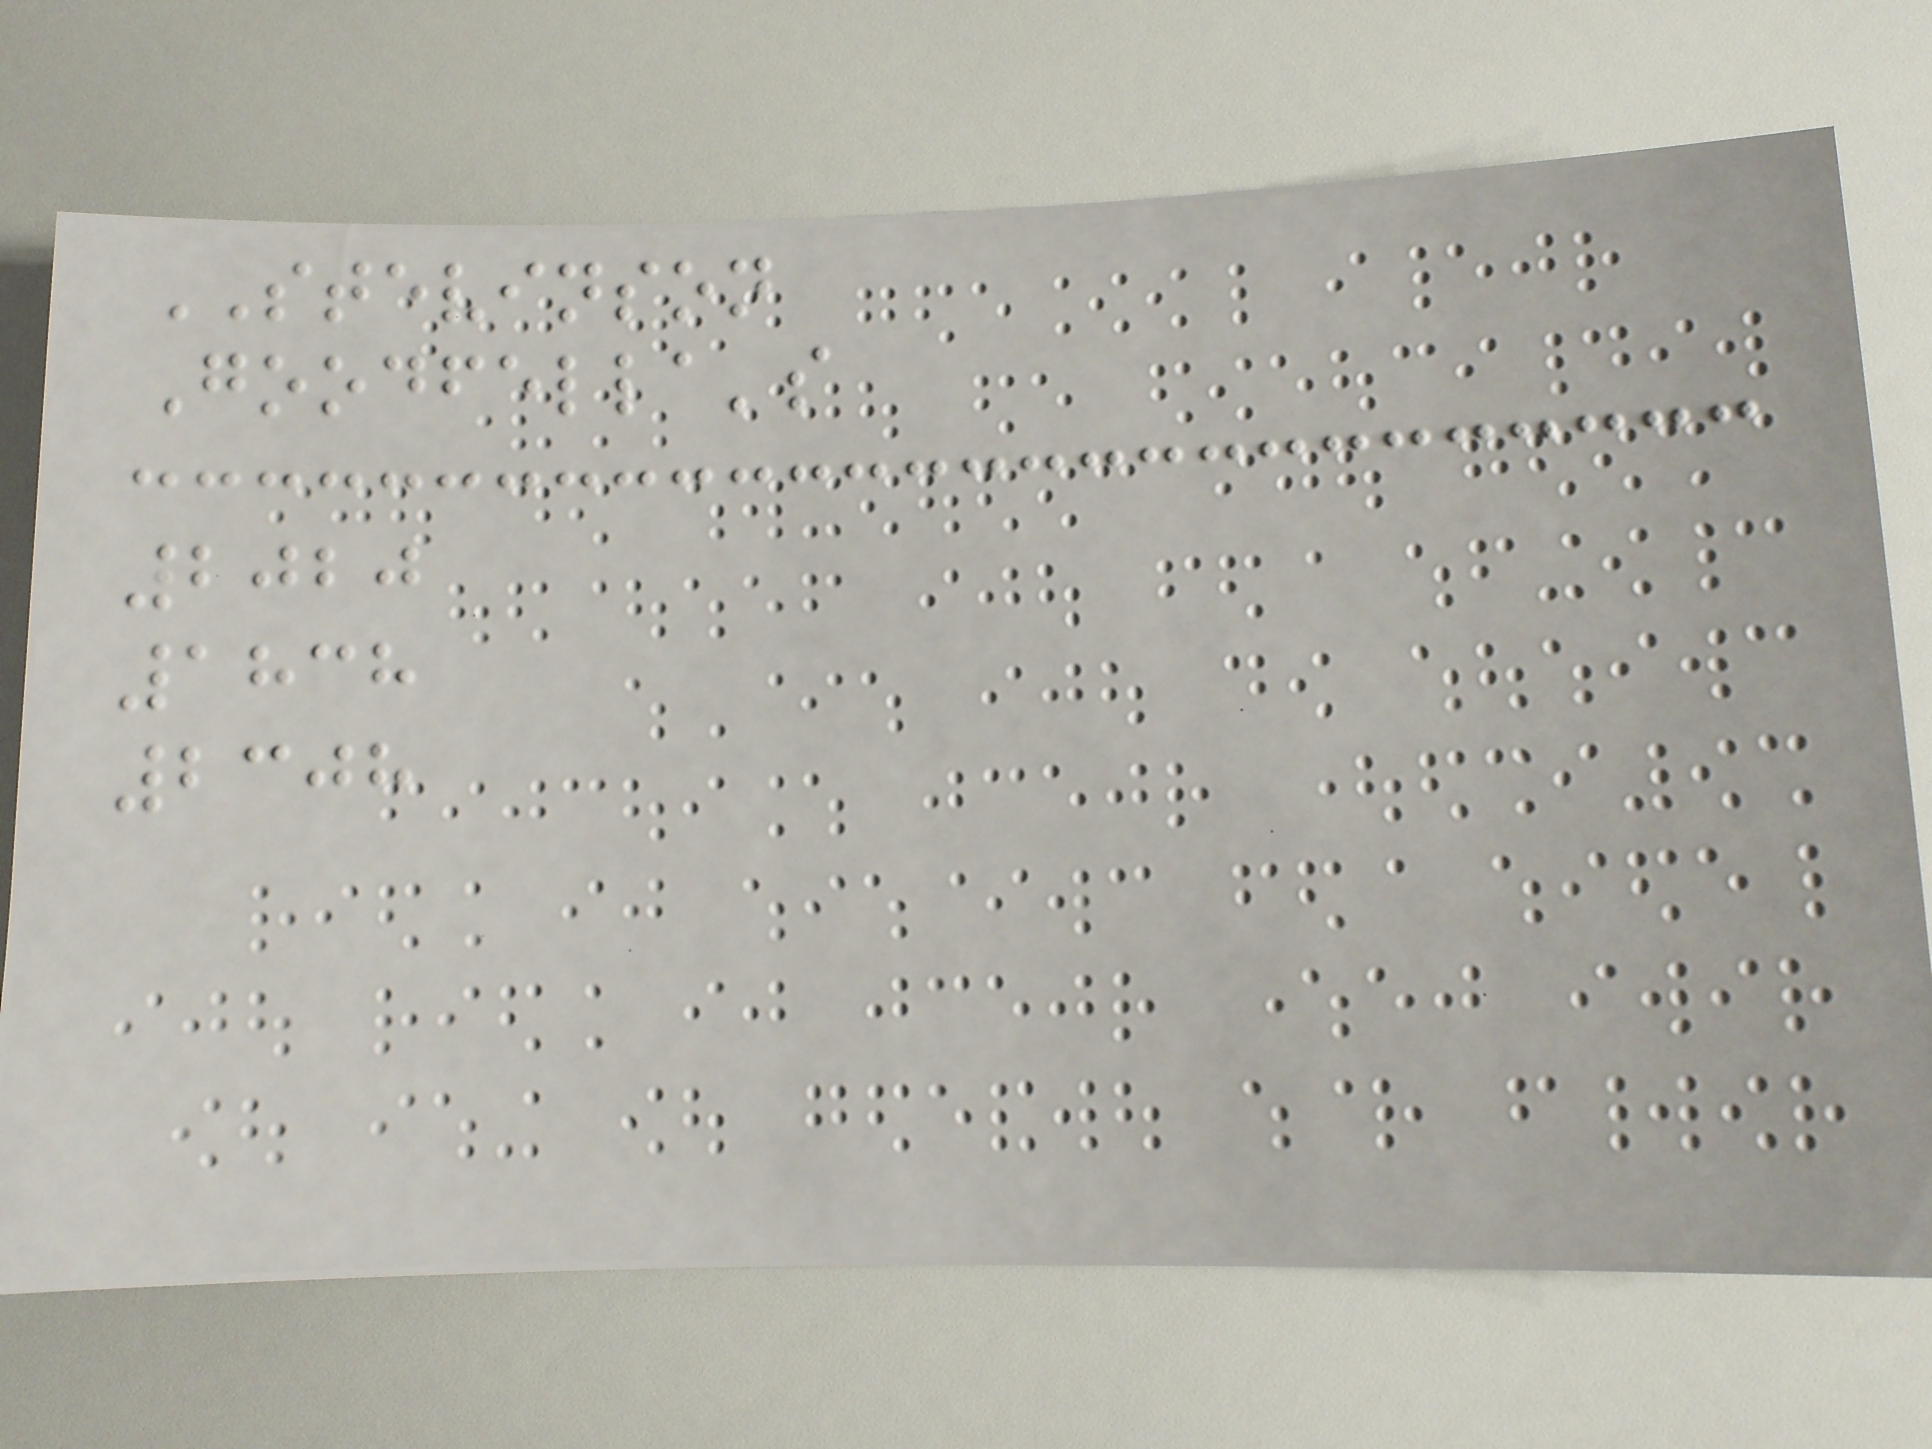STEVINSON
Goodfella's
2020
1838
2308
